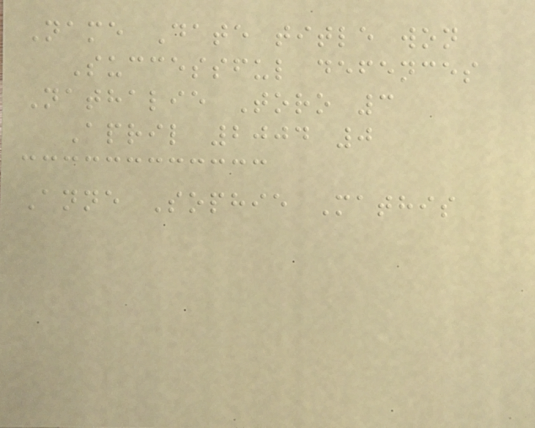Name Date title won
Successful defences
Nathalie Toro 3
April 2004 0
Anne Sophie Mathis
